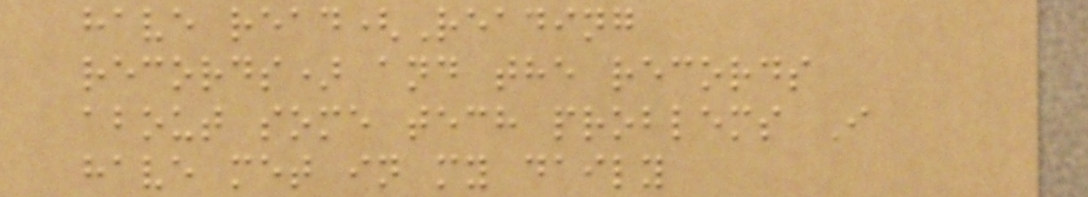have read(Reading
records) and the records
about some tech problems I
have met in my daily
